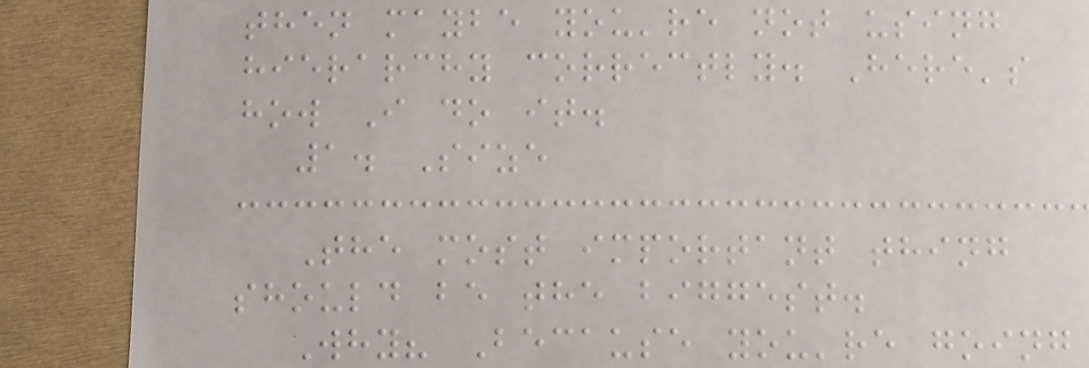then maybe you're not using
hierarchy correctly. Here's
how I do it.
1. Size
The most important thing
should be the biggest.
Why? Because you're going
